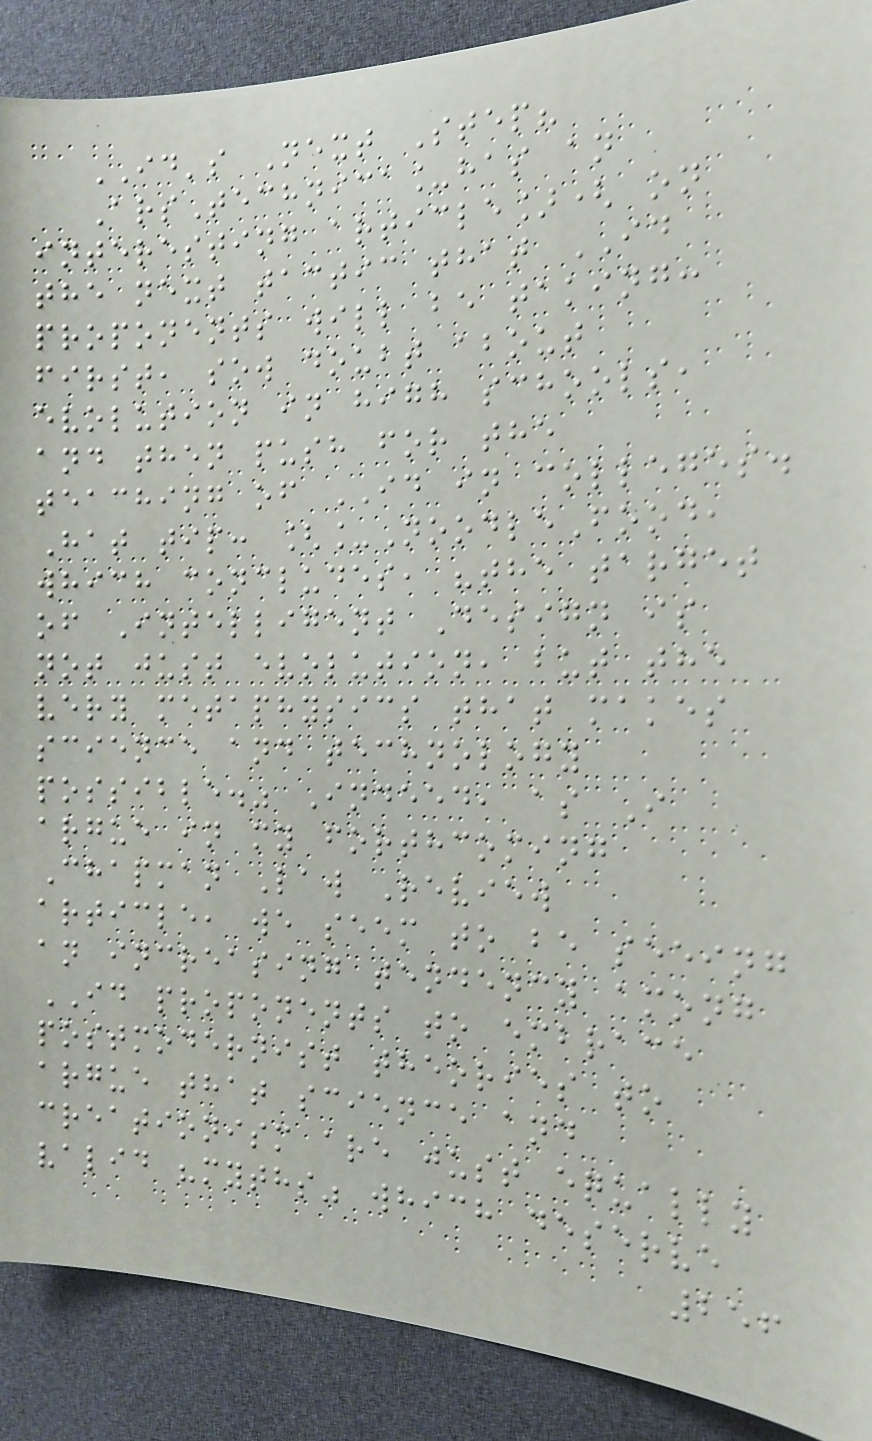ID's Next Step?
ArsTechnica_has an
interesting article]( on
the next tactic that ID
proponents will be taking:
first, sow doubt about
evolution in high schools,
and then push for the
teaching of ID in colleges.
Hat tip: [_NoodleFood,
which concludes, "the target
of Intelligent Design is
not just evolution, but the
very metaphysics that makes
science and technology
possible." Indeed, as I
argue in my forthcoming
Chapman Law Review
article, we seem to be seeing
an increasing tendency among
ID proponents to embrace
postmodernist theories to
argue that science and
creationism are just equally
valid "myths" which deserve
256
